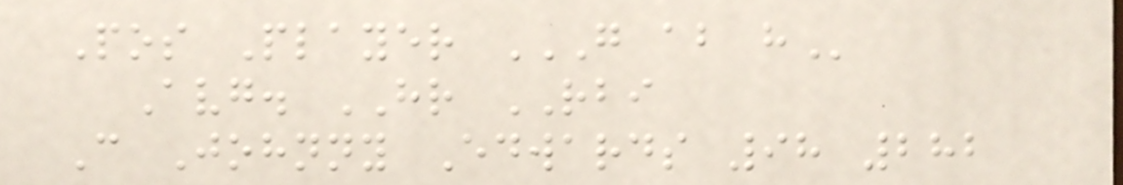Pos Player G AB H
Avg. HR RBI
C Johnny Edwards 98 282
